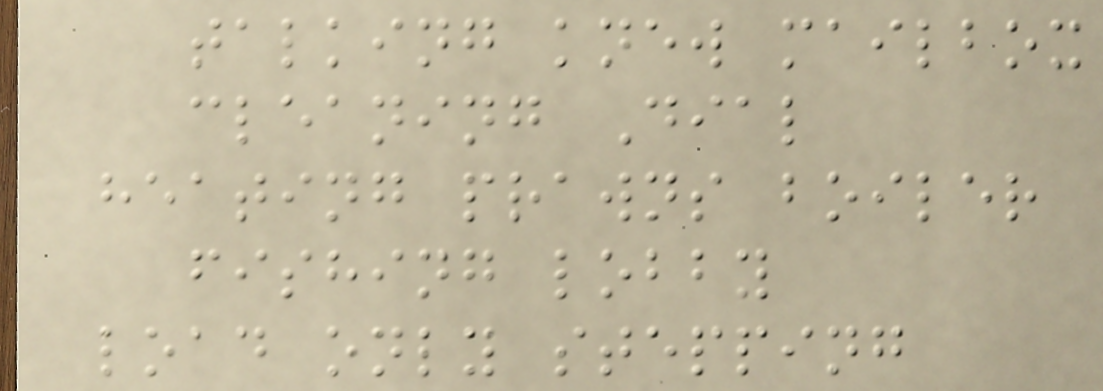talking knew mailbox
cleaning Dial
heating prawns boiler
fishing lobby
load only stepping
